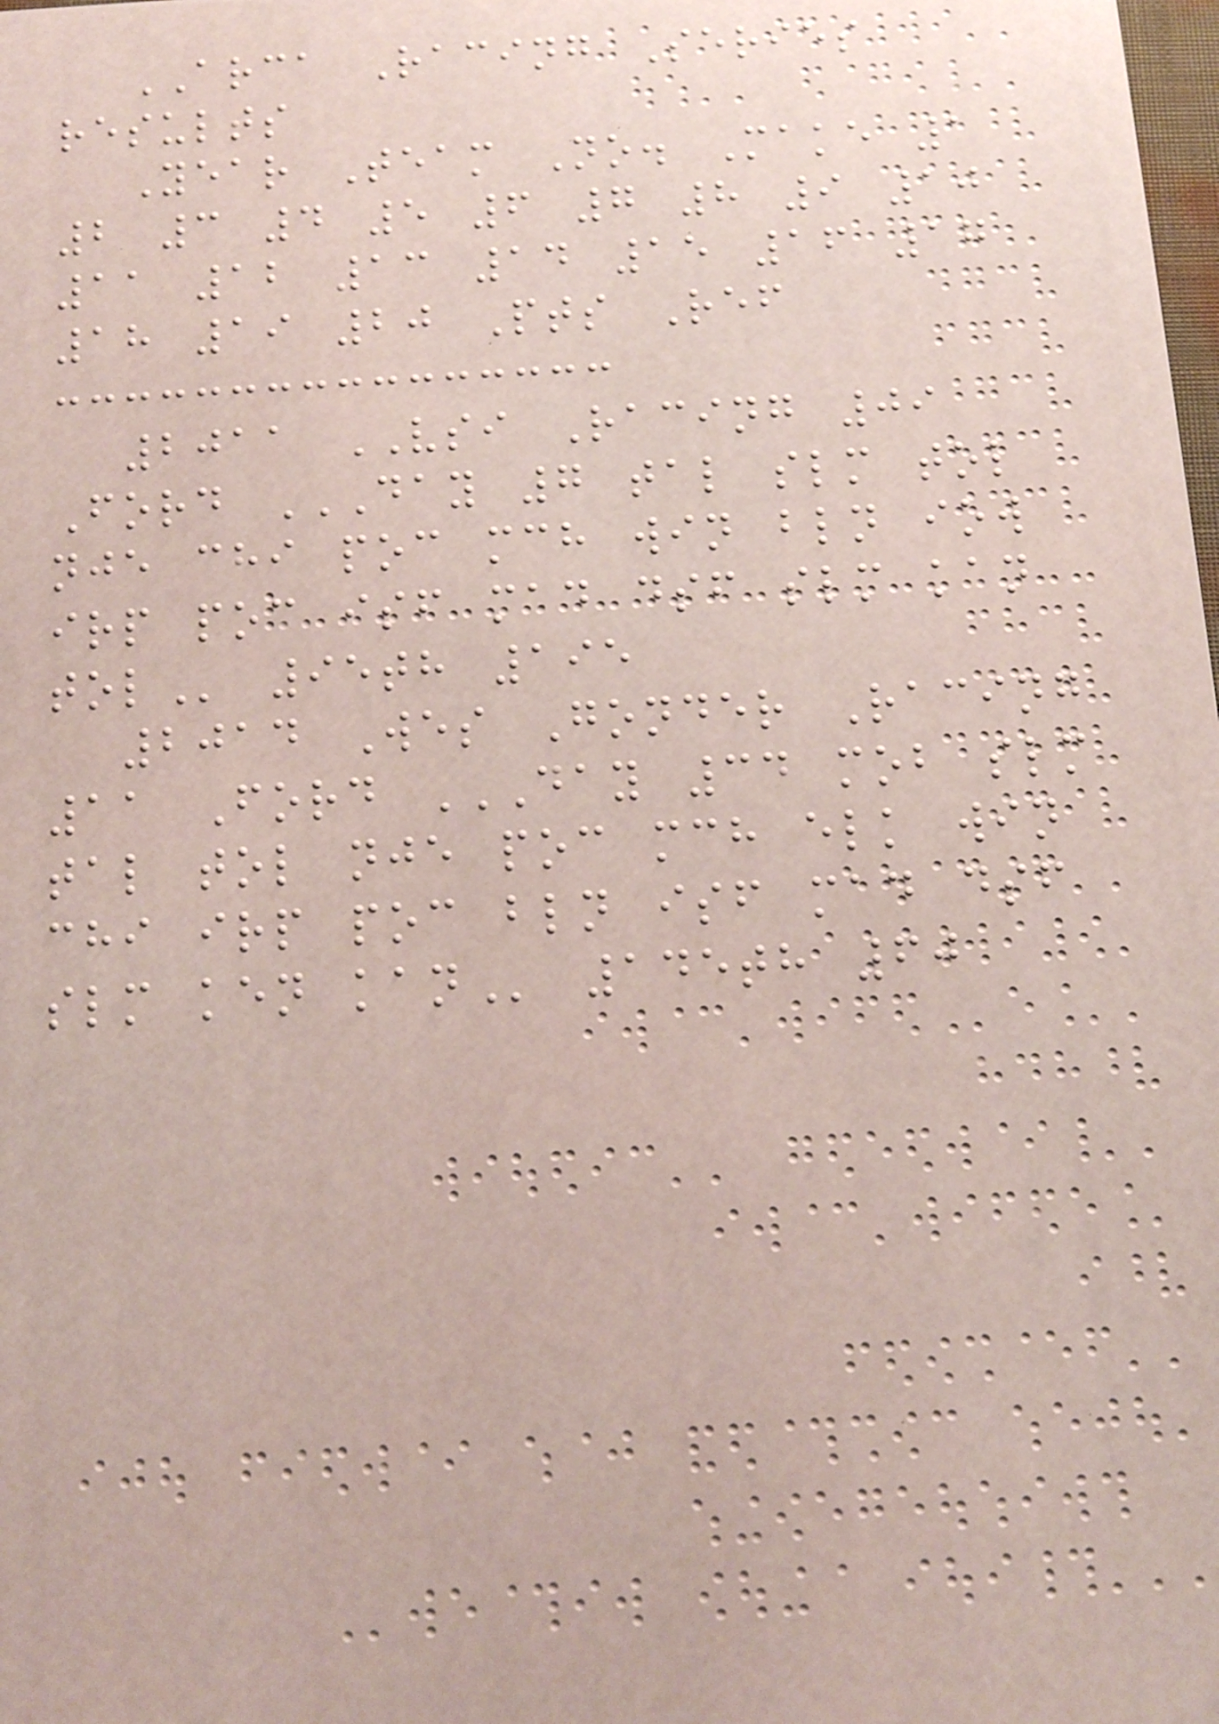ARCA Racing Series
results
Year Team No. Make 1
2 3 4 5 6 7 8 9 10
11 12 13 14 15 16 17
18 19 20 Pts Ref
2011 VSI Racing 09
Ford DAY 7 TAL SLM TOL
NJE CHI POC MCH WIN BLN IOW
IRP POC ISF MAD DSF SLM KAN
TOL 95th 195
2014 Wes Gonder Racing
11 Ford DAY 34 MOB SLM
TAL TOL NJE POC MCH ELK WIN
CHI IRP POC BLN ISF MAD DSF
SLM KEN KAN 145th 60
